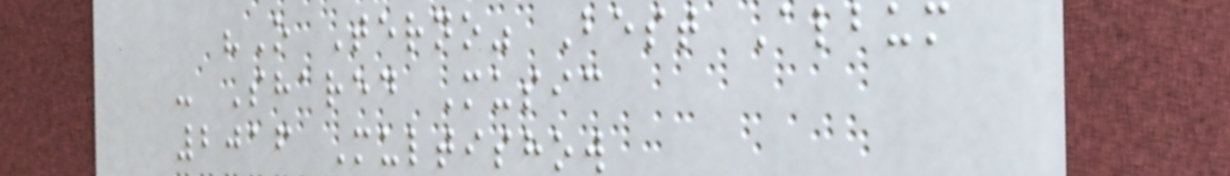"O Terno" Best Album
- Shared Music
2016 Multishow
